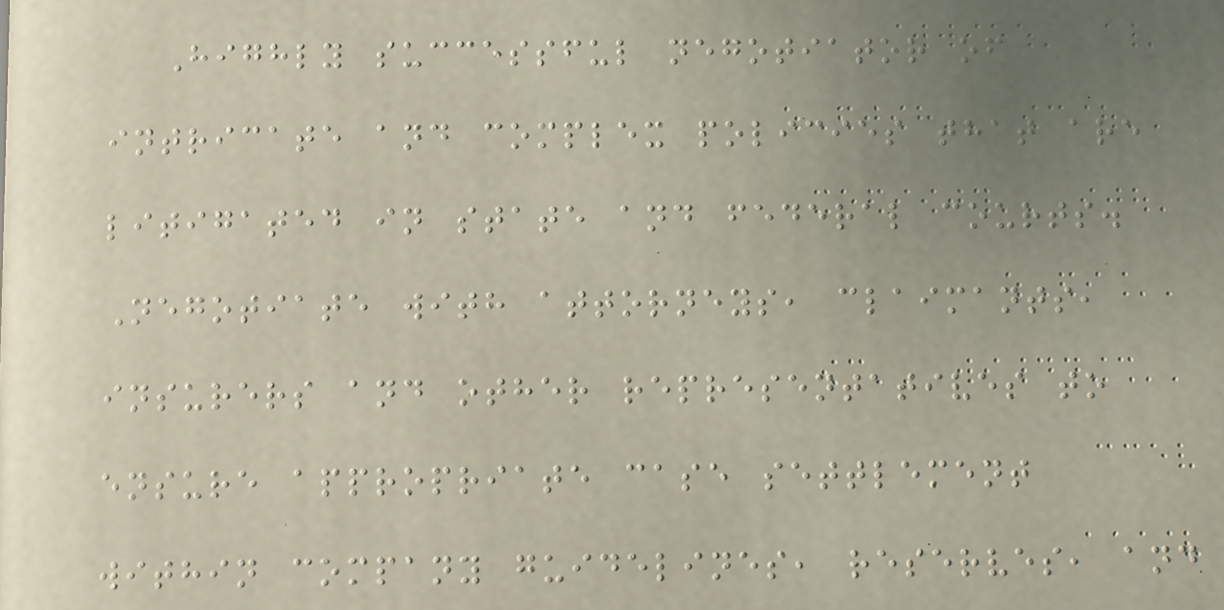Highly successful negotiator of
intricate and complex policies that are
litigated in state and federal courts.
Negotiate with attorneys, claimants,
insurers and other representatives to
ensure appropriate case settlement
within company guidelines, reserves, and
